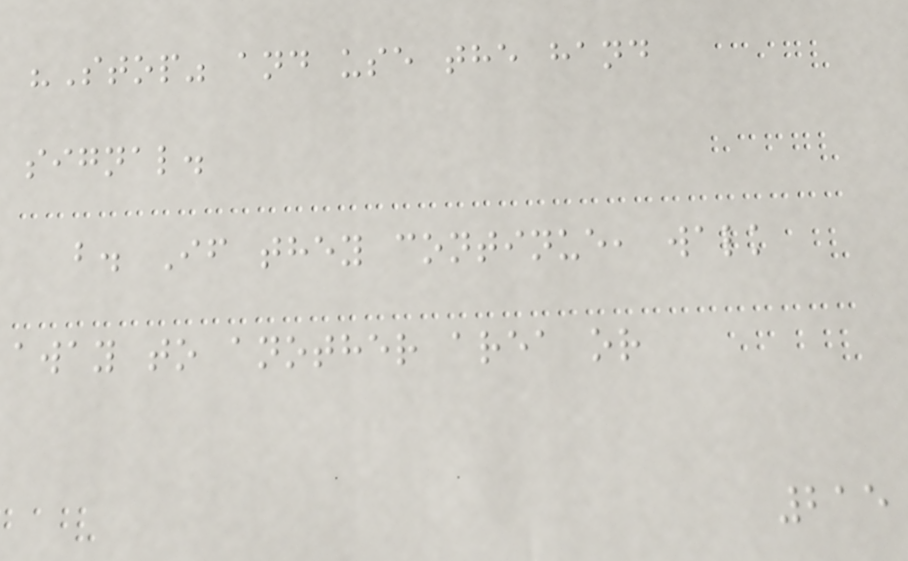"Stop" and use the hand
signal.
b. If they continue, walk
away to another area or
215
